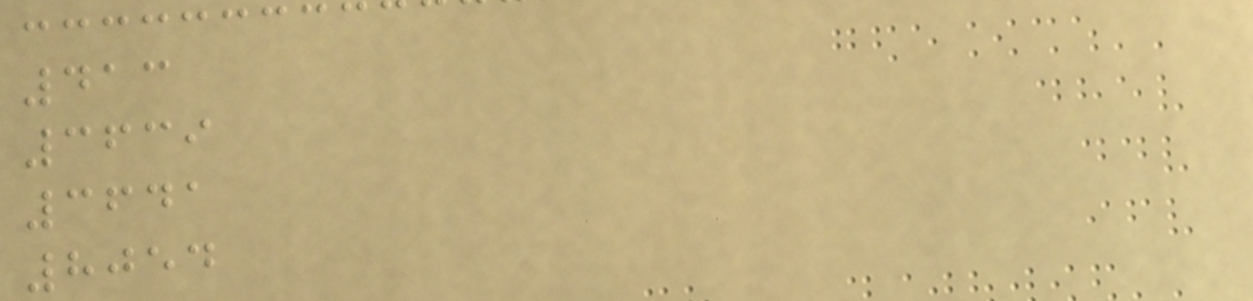413
3639
3641
8054
